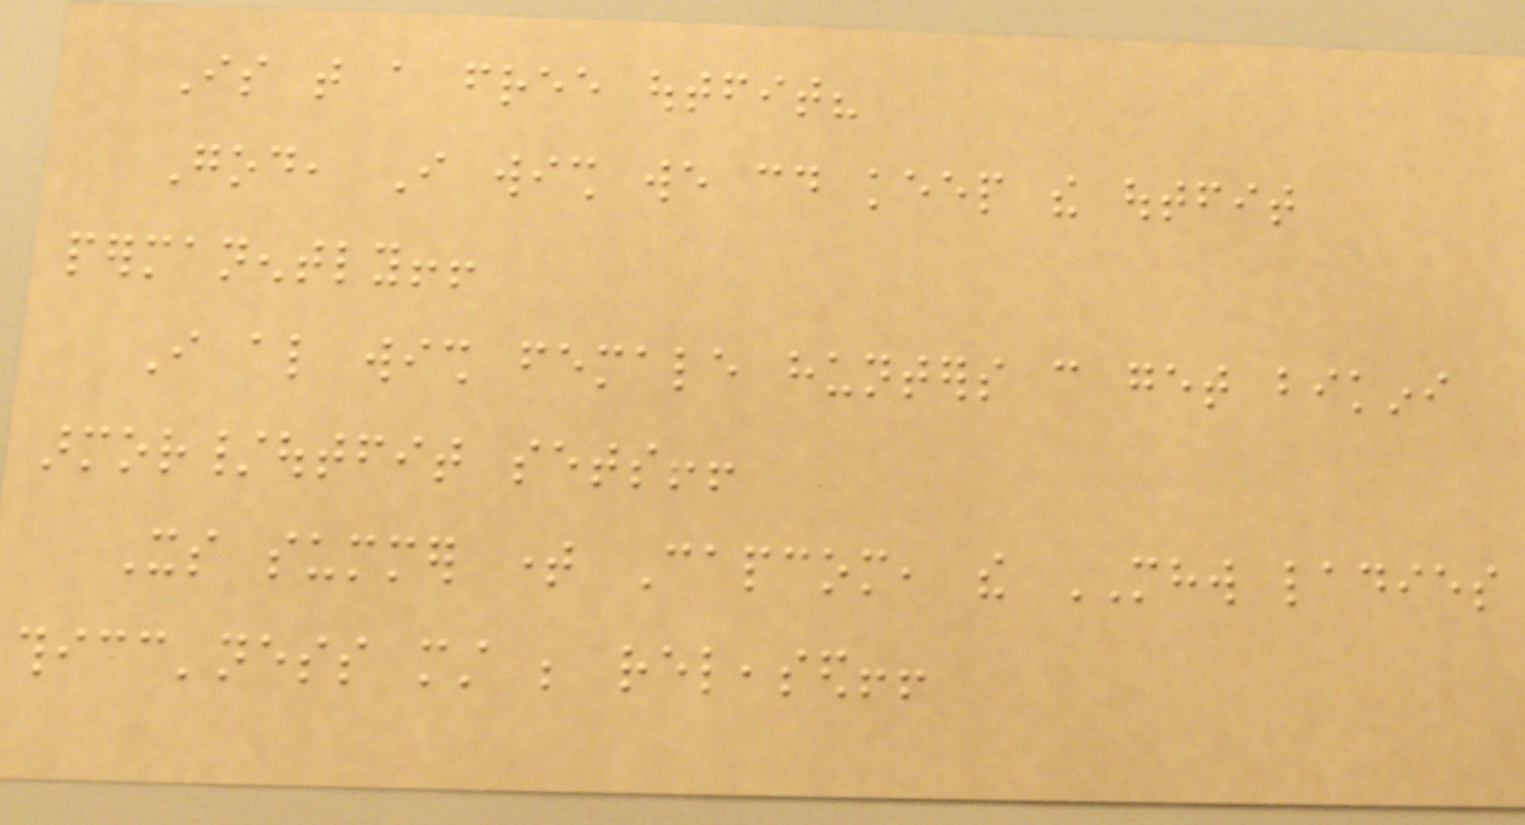Is that a free outfit?
God, I wish we could keep the outfit
permanently!!
I also wish female hunters can get bikini
armor/outfit sets!!
Its summer time Capcom, the MHW ladies
thicc'ness must be released!!
